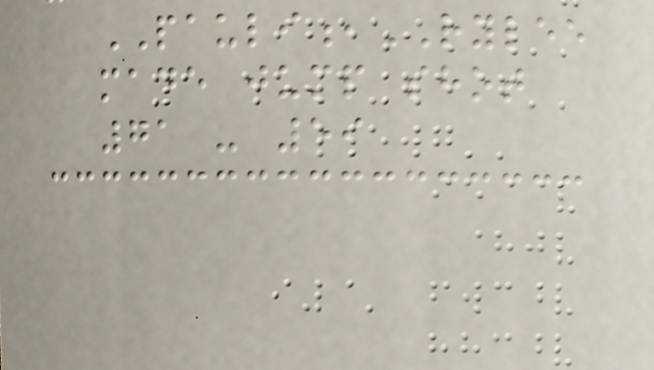PAULI,RYLEE
made jump shot
71 - 59
